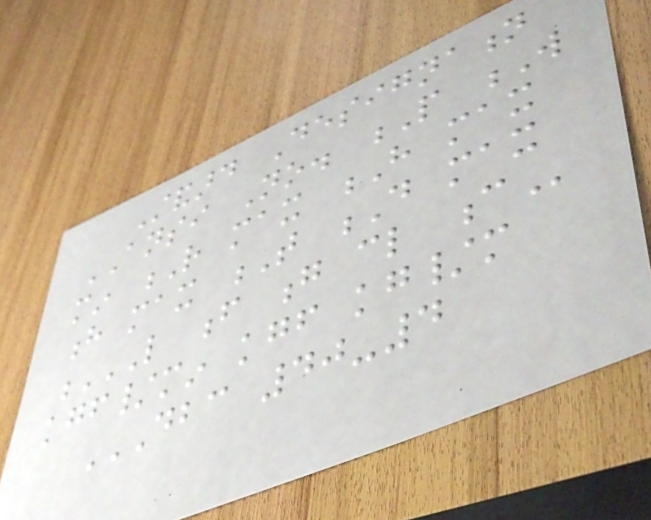Standard Designation
ANSI No. P W
min R max H max
h max T D max
L F G CL C
kgf/min kgf kg/m
DBC 40-4
